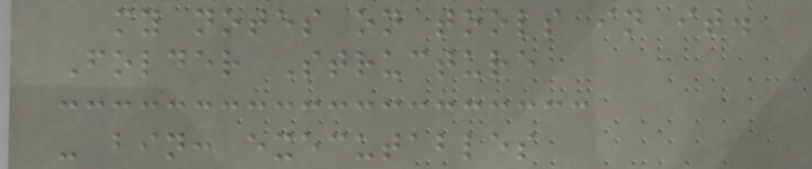my notes on tools in it.
Folder Structure
- bin: executables
